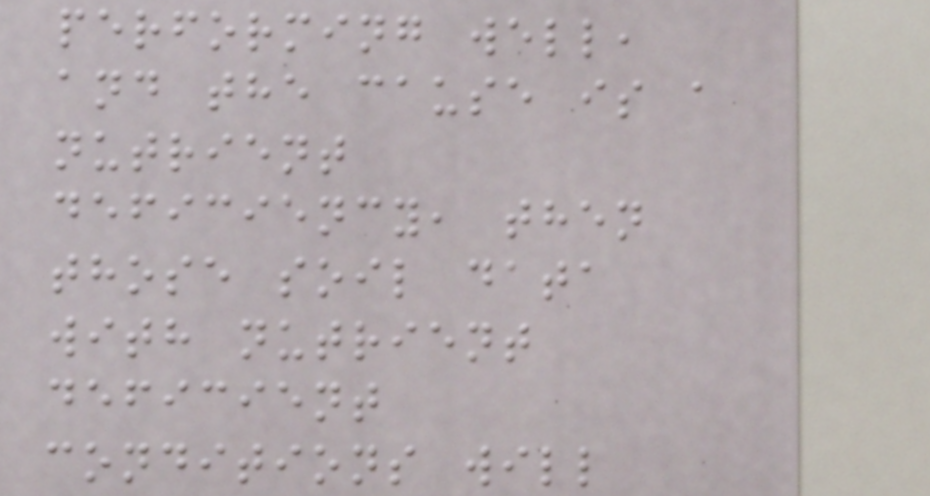performing well,
and the cause is a
nutrient
deficiency, then
those soil data
with nutrient
deficient
conditions will
